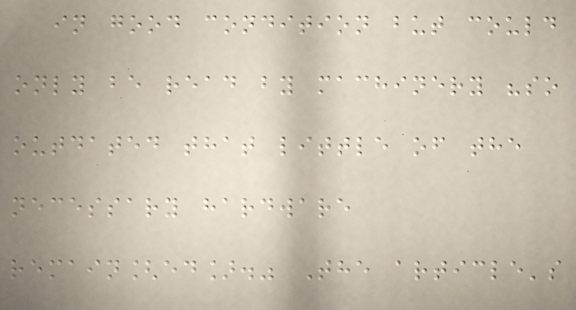in good condition but could
only be read by machinery "so
outdated that little of the
necessary hardware
remain[ed]." The article's
